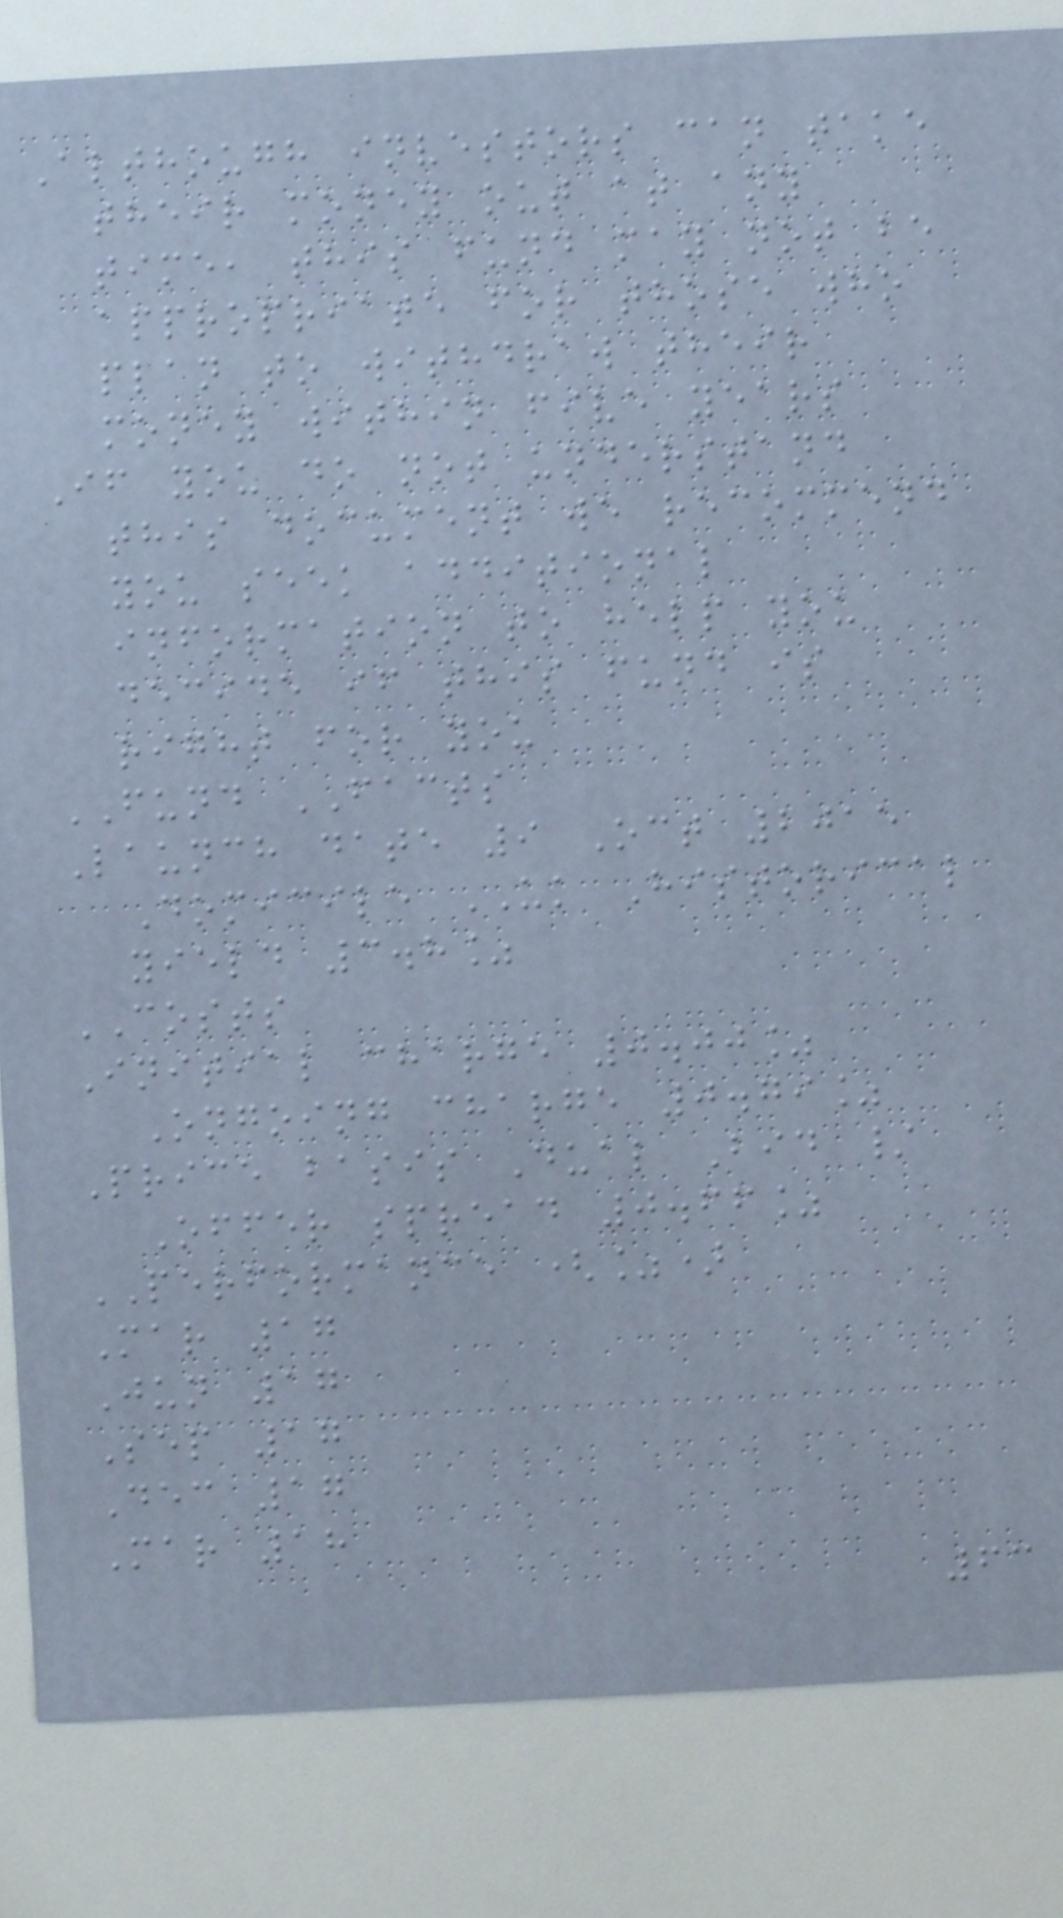Although investors can take
their money out at any
time, this fund may not be
appropriate for those who
plan to withdraw their
money within five years
If you do not understand
this document we recommend
you seek additional
information to help you
decide if this fund is
right for you
FUND FACTS
Launch date 9 Oct 2015
Domicile UK Historical
yield 3.8%
COSTS
Initial charge 0.00%
Ongoing charge 0.79%
Price basis Dual Bid /
Offer spread 0.66%
PERFORMANCE (%)
Mar 17
Jun 17
Sep 17
Dec 17
Mar 18
63
